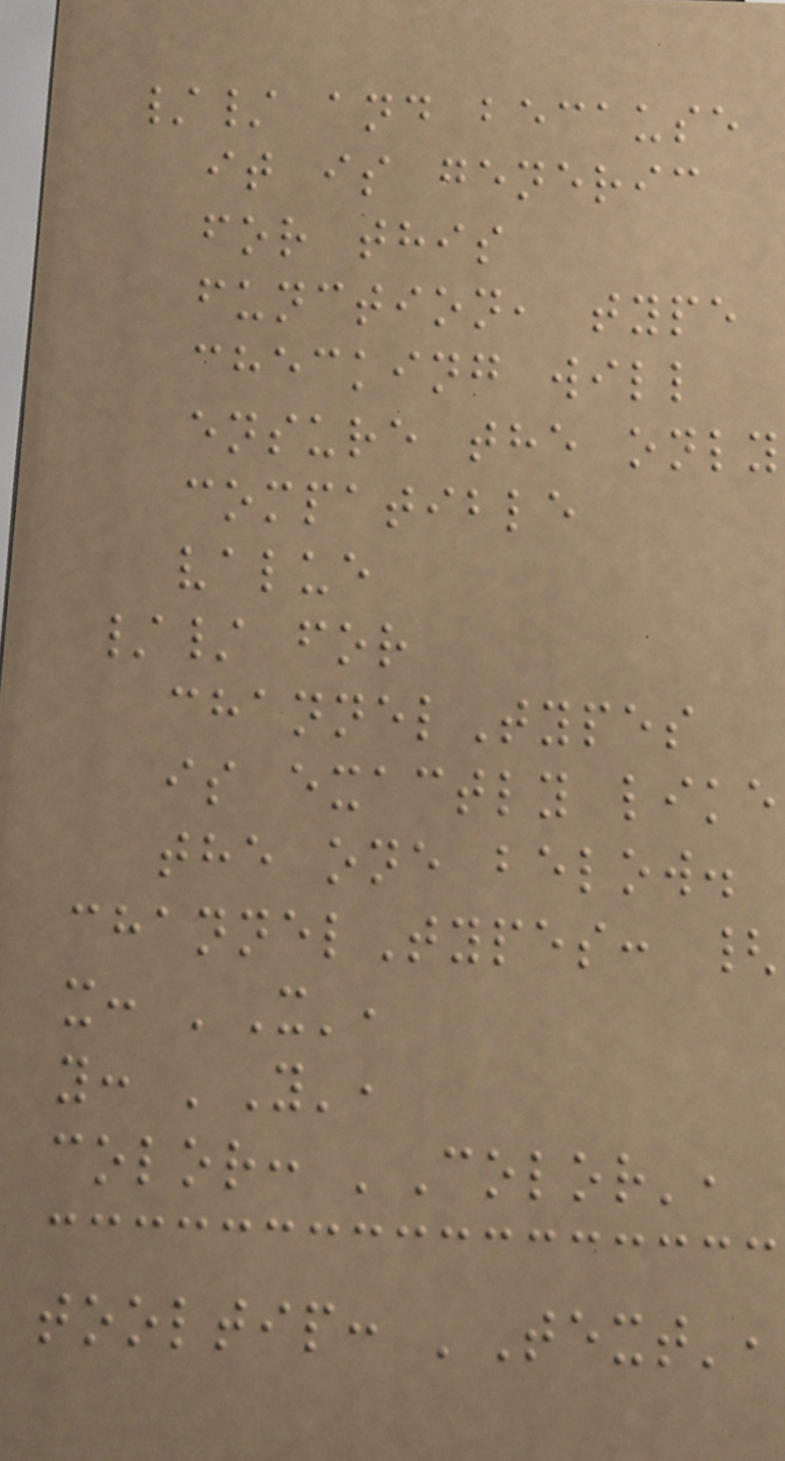// and because
it is generic
for this
function, type
checking will
ensure the only
compatible
value
// for
channelTypes
is exactly like
the one below.
channelTypes: {
x: 'X',
y: 'Y',
color: 'Color',
tooltip: 'Text',
